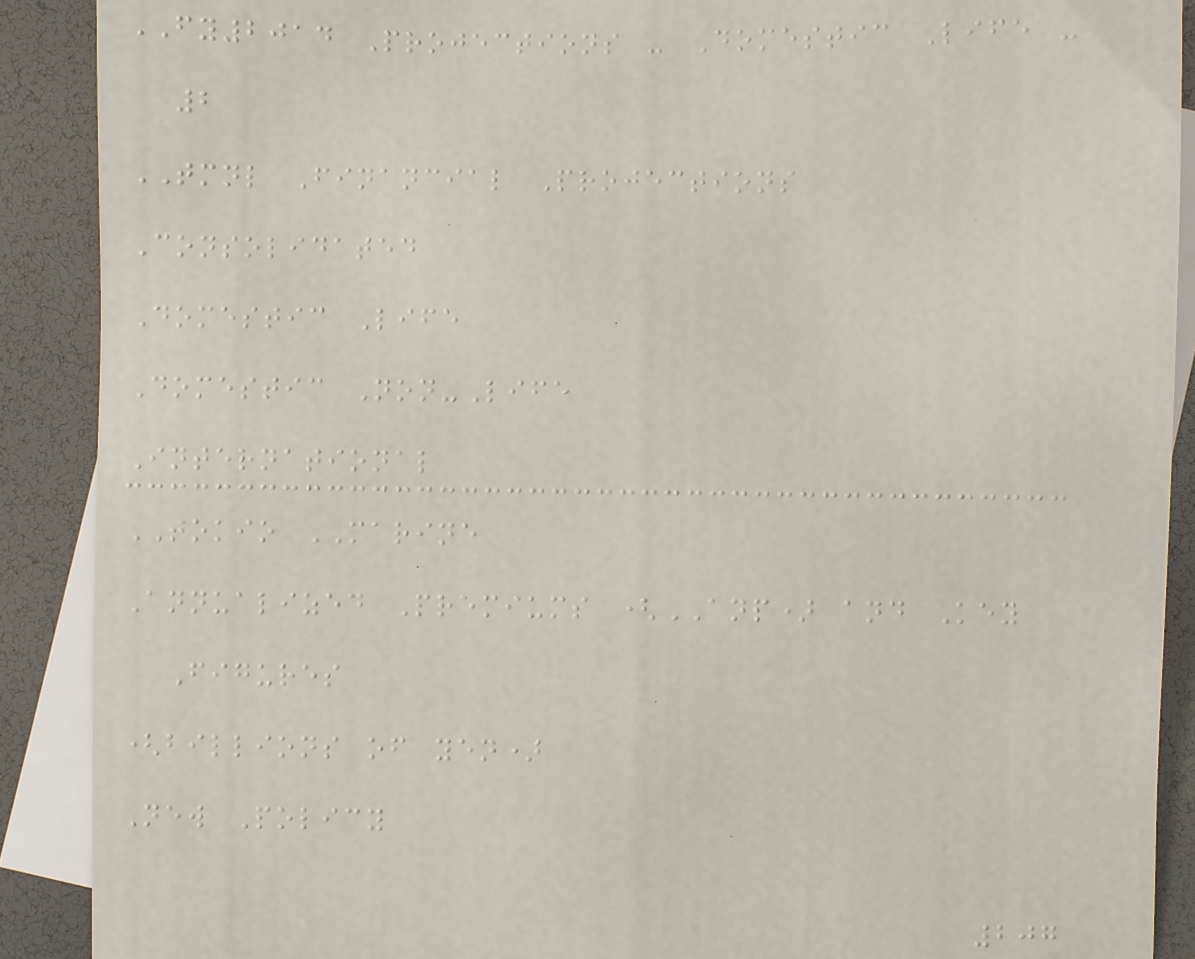FY2014 Projections - Domestic Life -
2
TMNL Financial Projections
Consolidated
Domestic Life
Domestic Non-Life
International
TOKIO MARINE
Annualized Premiums (ANP) and Key
Figures
(billions of yen)
New Policy
207
